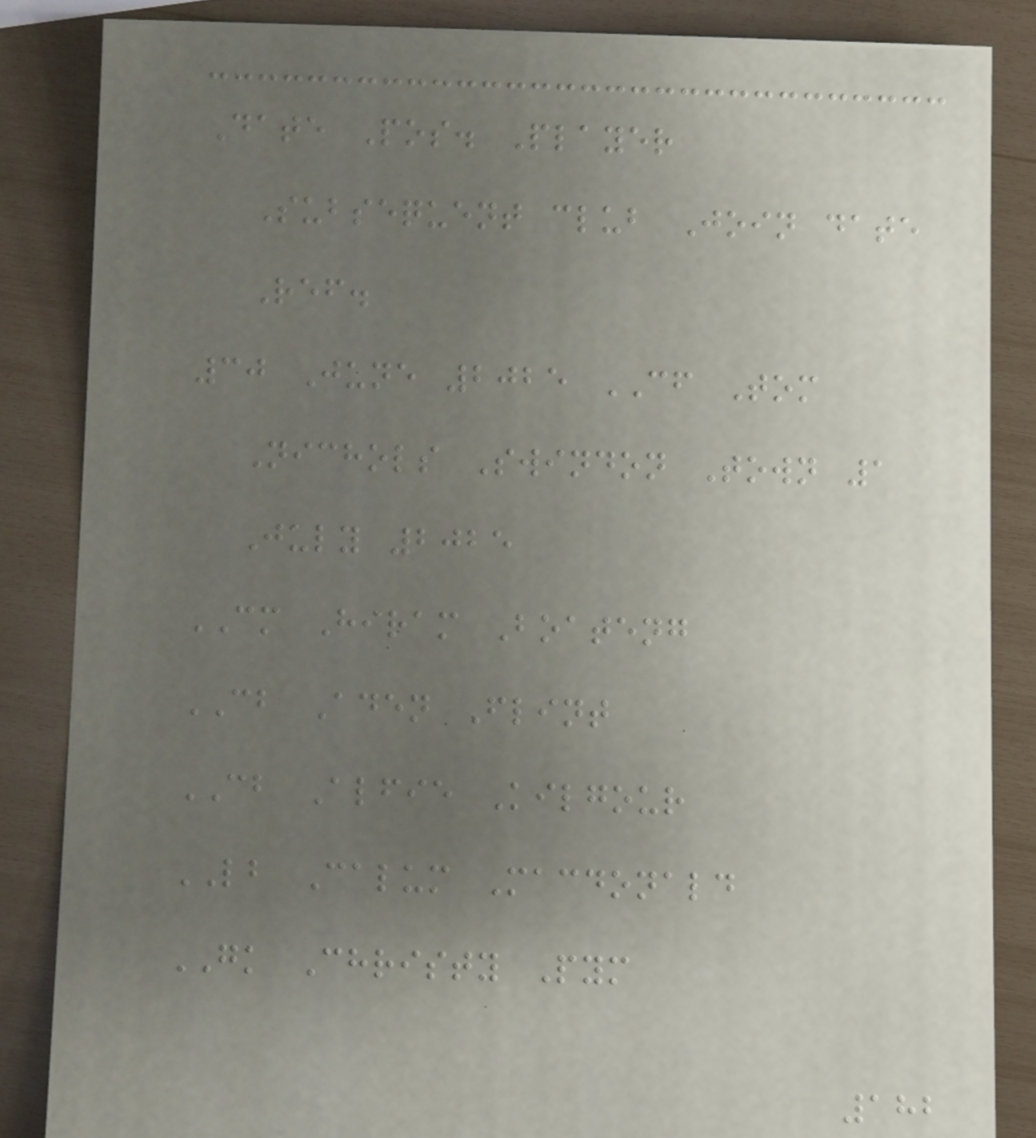Date Pos. Player
Subsequent club Join date
Ref.
30 June 2025 CF Tom
Nichols Swindon Town 1
July 2025
CM Hiram Boateng
CB Aden Flint
CB Alfie Kilgour
LB Calum Macdonald
GK Christy Pym
182
